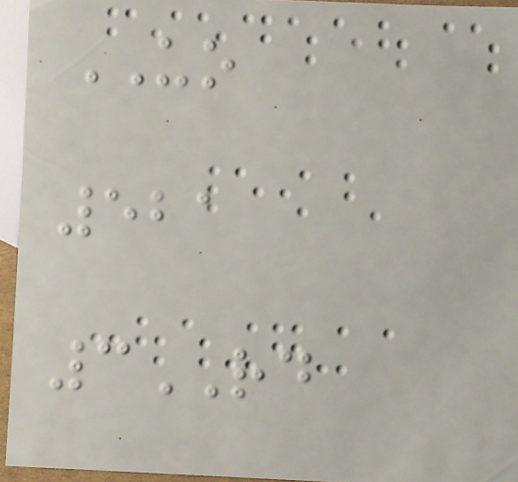UO
521
3RD
